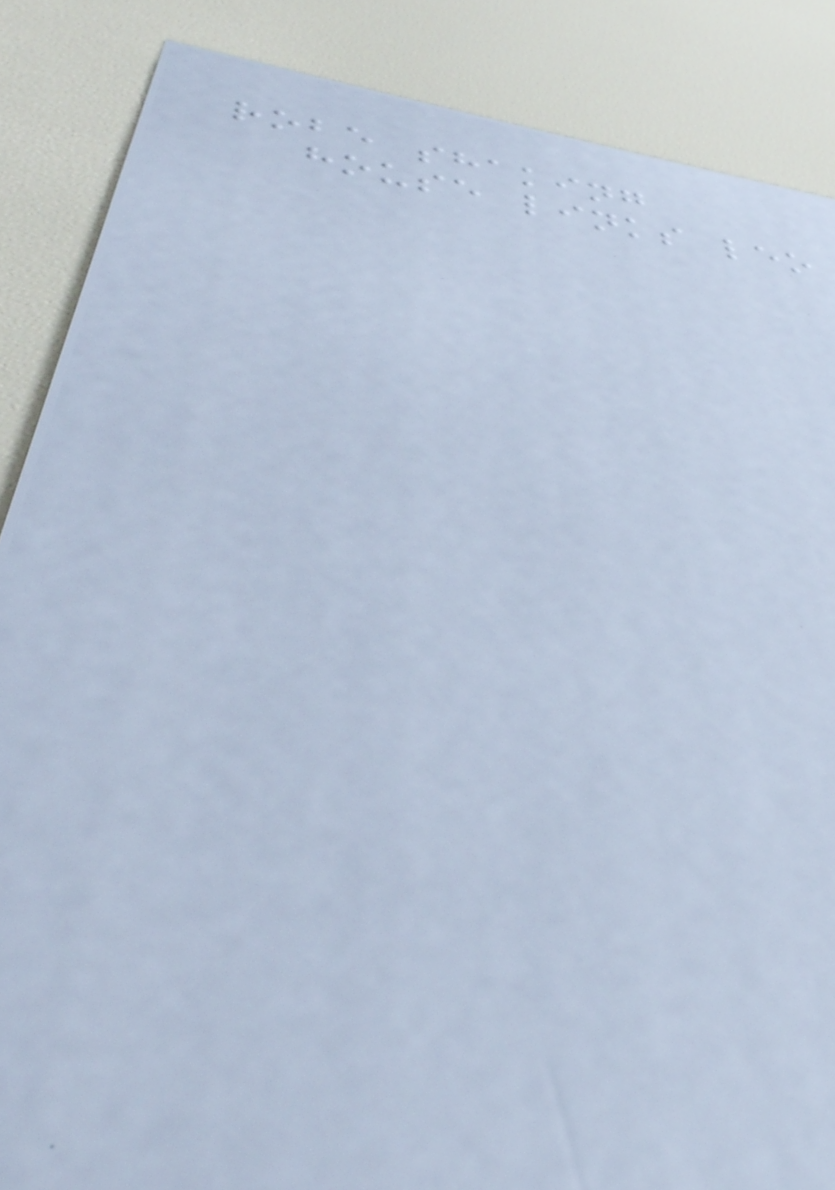robe shaking
house links leo
